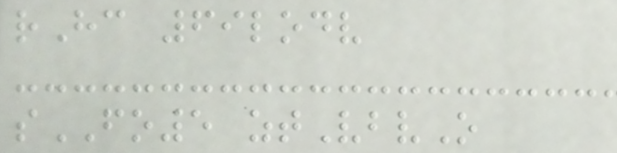rHc 69lodv
sFO5 ztVbvO
